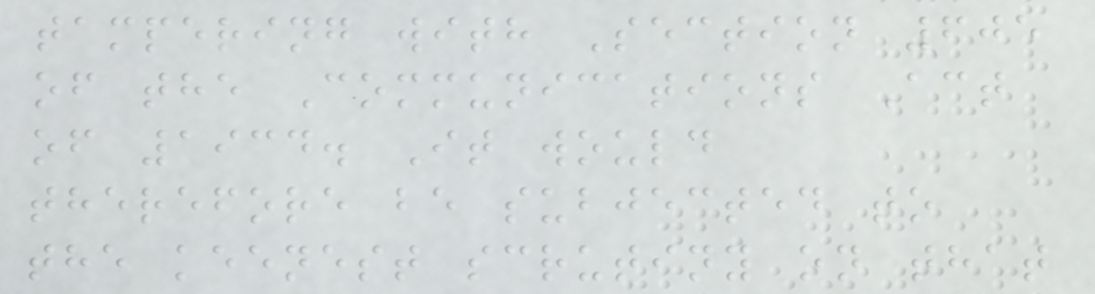tampering with Section 605
of the Communications Act
of 1934. It would
therefore be subjected to
the keenest scrutiny on that
